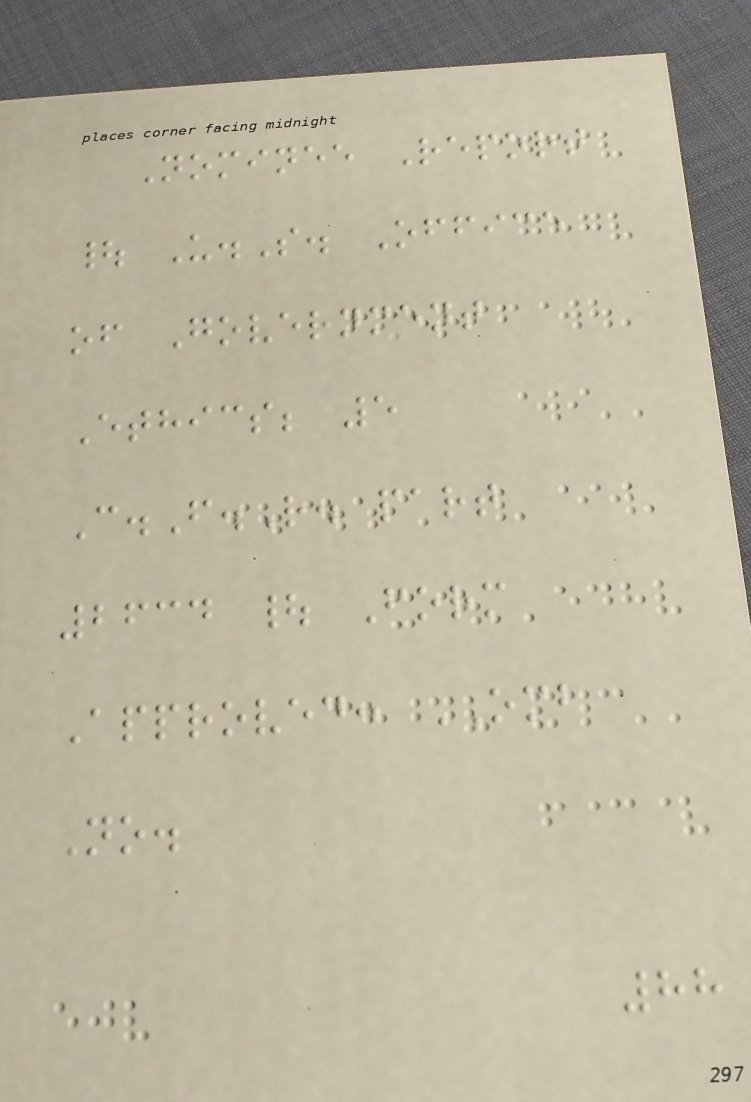Nominee Report
| U.S. Office
of Government
Ethics; 5
C.F.R. part
2634 | Form
Approved: OMB
No.
88
